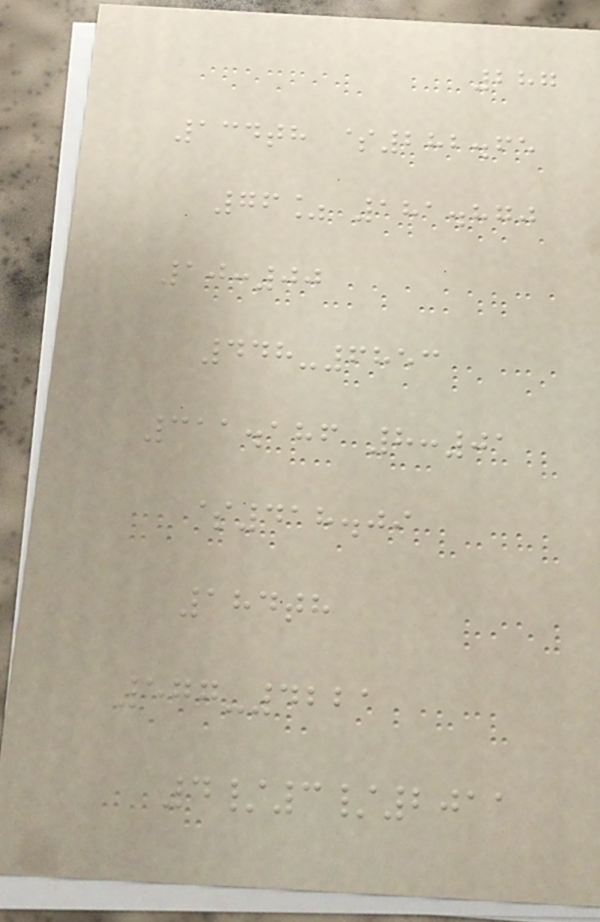287
134th $282.65
76% 181.870
10:00
448-6853
311.186 8:01
$418.09
184th
577-4221
4/3/2011
